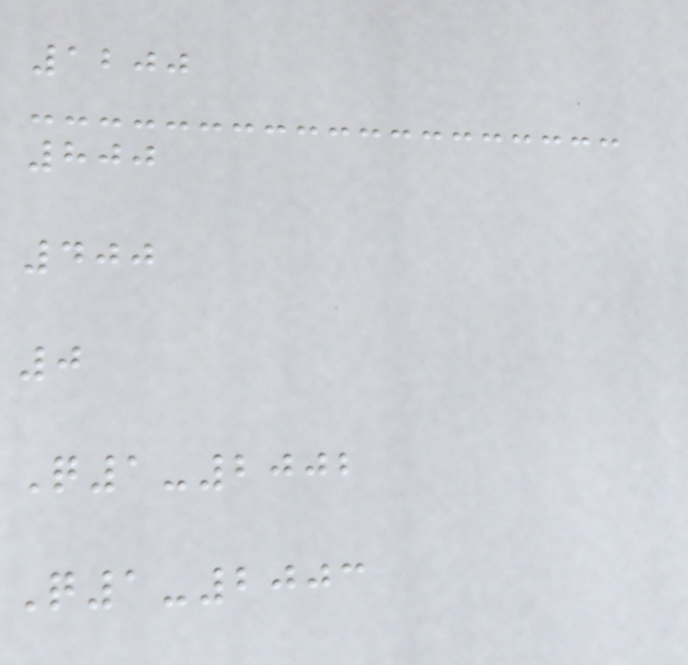1200
800
400
0
Q1-2002
Q1-2003
